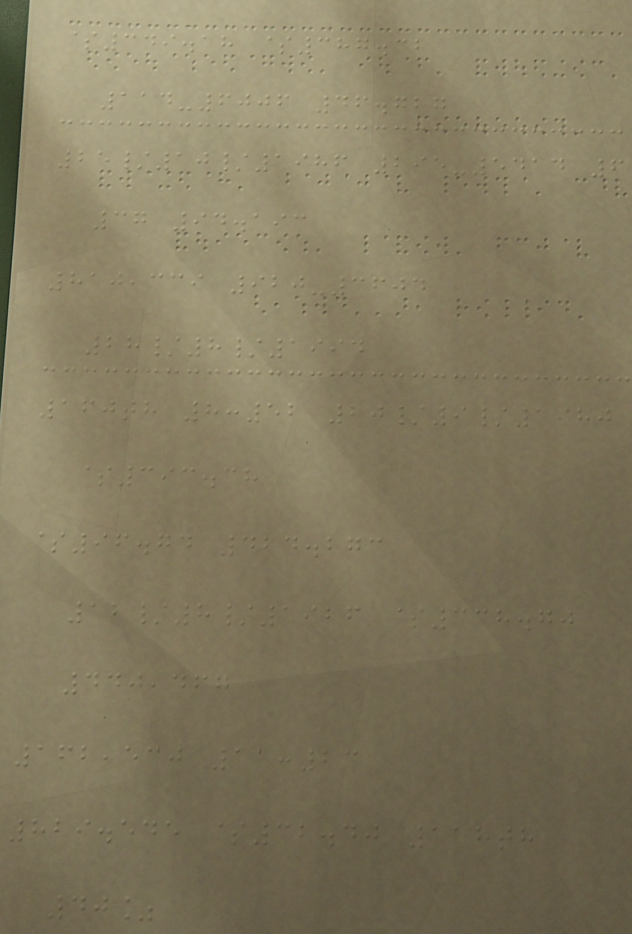$349.18 $387.32
114-6006 46.727
25/10/1986 295-5414 6
37 94.193
810,339 920-3604
28/8/1994
160th 8:52 20/9/1980
$393.38
$96.74 424.273
12/8/1926 $338.70
440,467
162,530 11:23
829.545 $32.40 118th
40%
